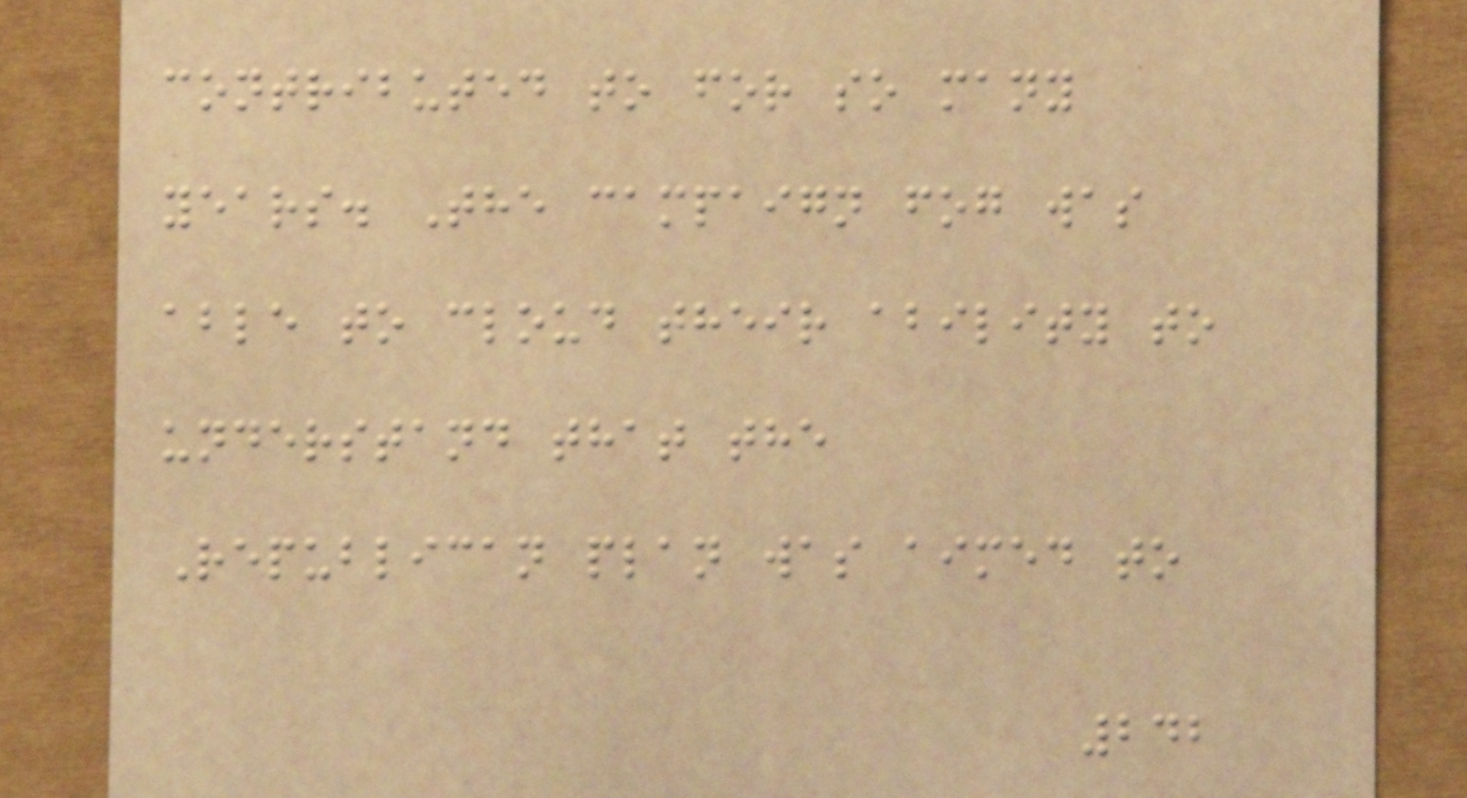contributed to for so many
years. The campaign fog was
able to cloud their ability to
understand that the
Republican plan was aimed to
242
